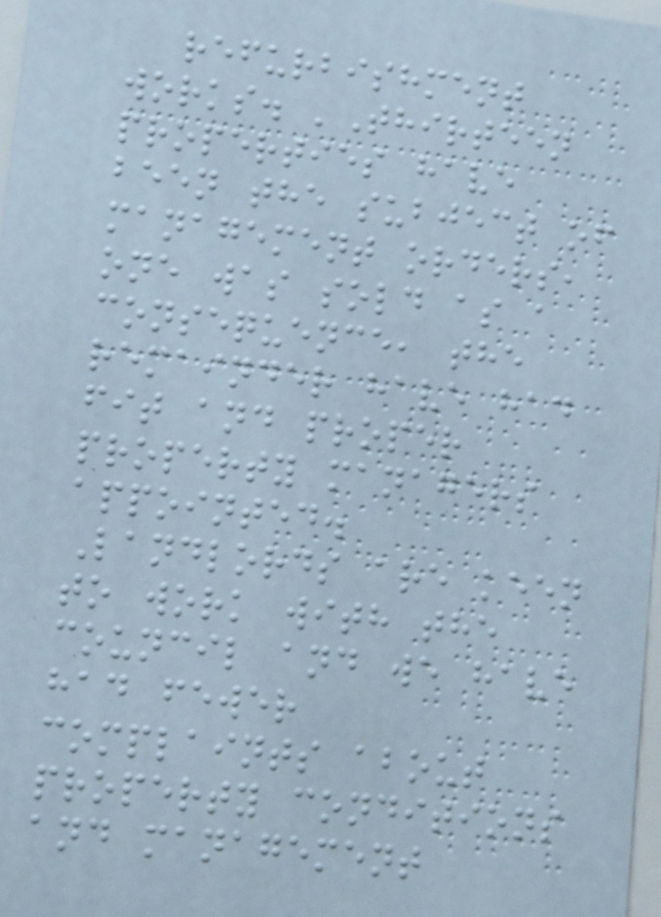refurbishment
works. 'Thirteen
properties have
been the subject of
management orders,
one was sold as a
consequence, the
remainder have had
fit and proper
property managers
appointed.
Landlords are keen
to work with the
council and we have
had fewer
complaints about
property conditions
and management
